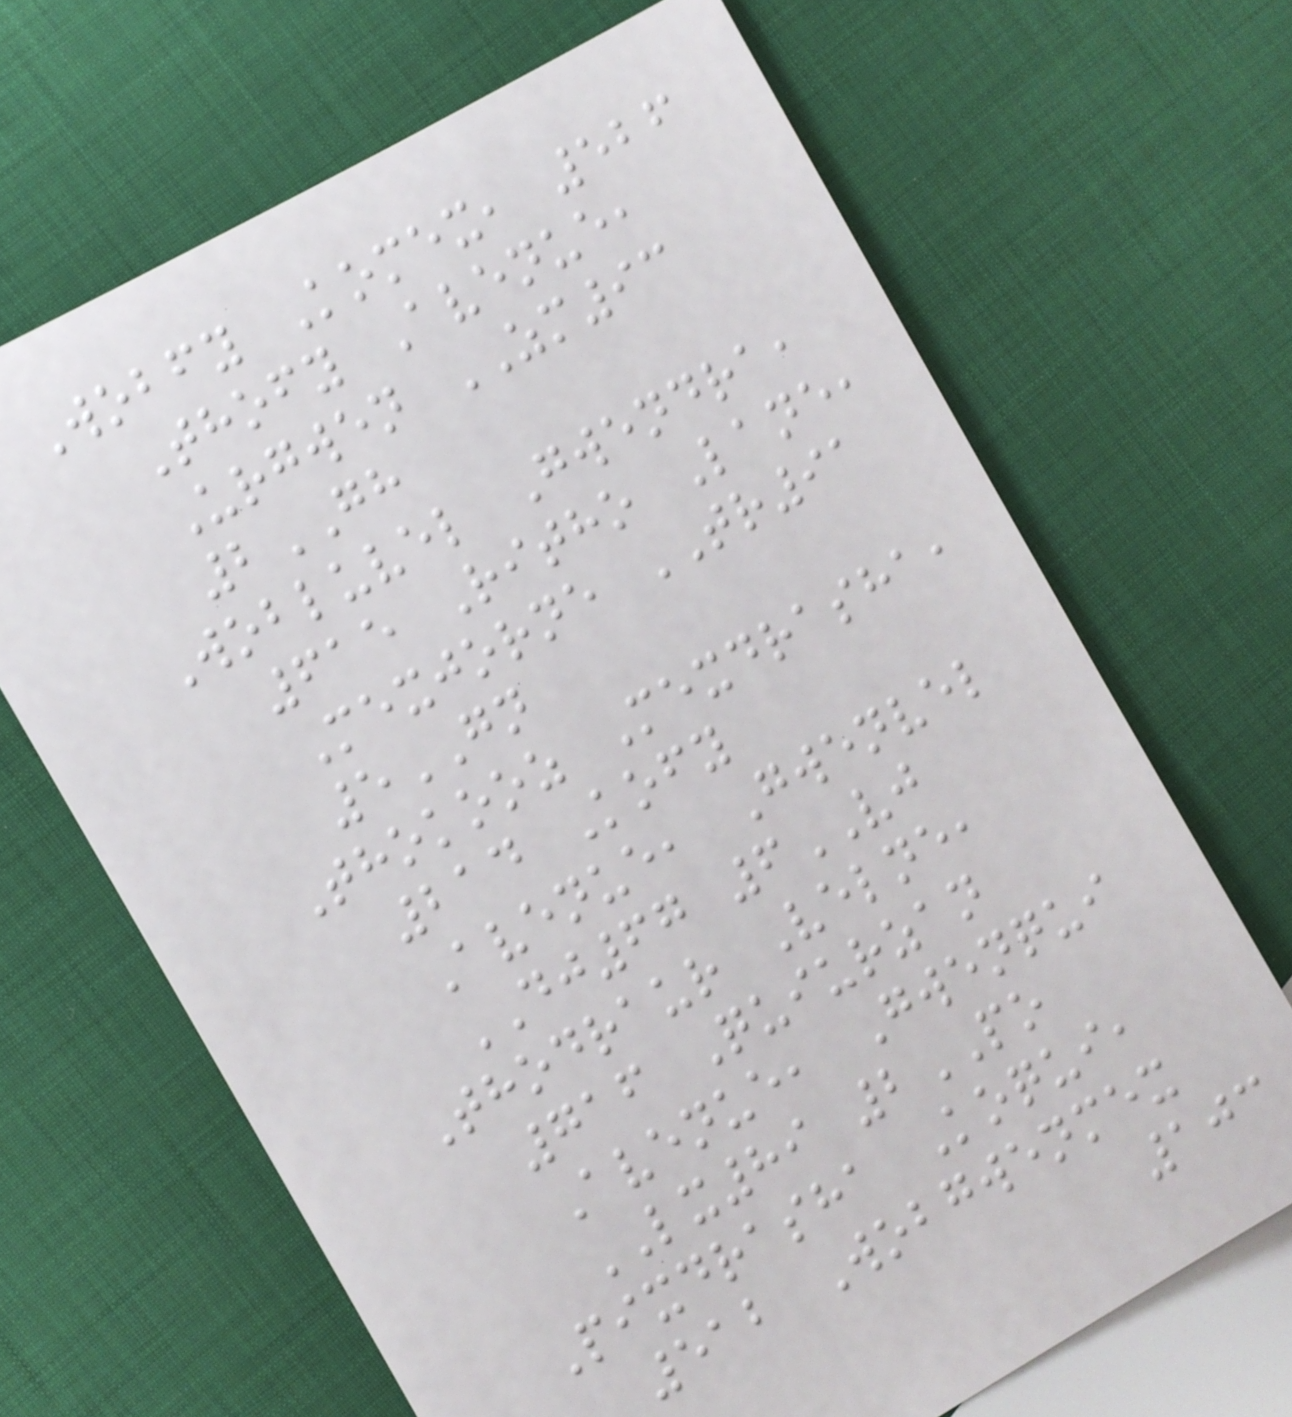Wobfy Komex, 526
Thofy Avenue,
Urgwen ZM93
2GH
Wobluvel Gwendra,
615 Ritho Lane,
Mexjorne TR91
5GN
Thokooz Mexdrasha,
214 Kofy
Avenue, Gwenvel
DJ67 6VJ
Thodraur Velne,
716 Quiurzan
Avenue, Gwenqui
LX89 2PO
Pixdrasha Koqui,
512 Wobgwenmex
103
